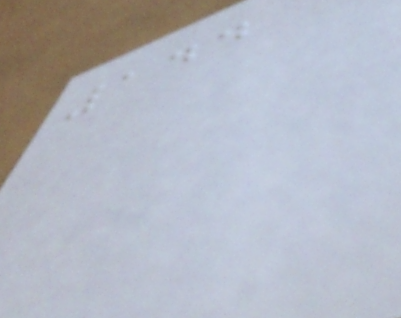144
